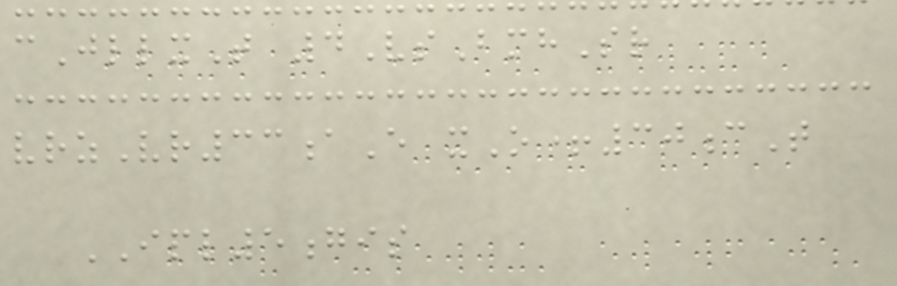cJllxT 4VsBmhSr
vrzVr33aE xO+30cT
IPL5gis
